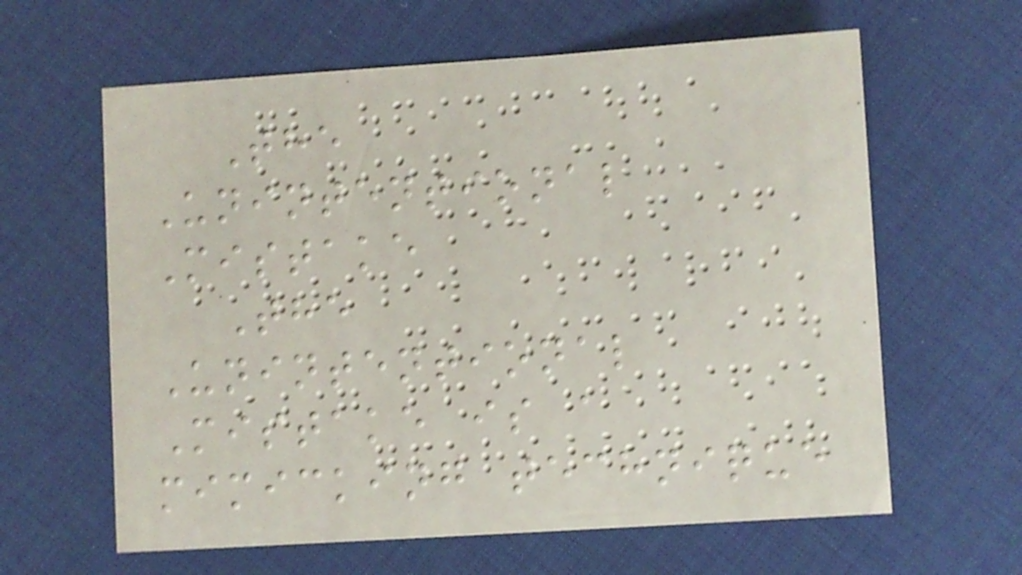The
Unintentional
Mistake
The
Unintentional
Mistake is a
mimicking technique
